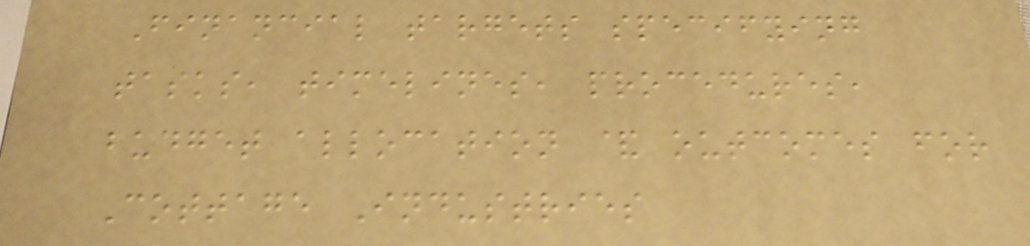Financial targets specifying
tasks, timelines, procedures,
budget allocation & outcomes for
Cottage Industries
